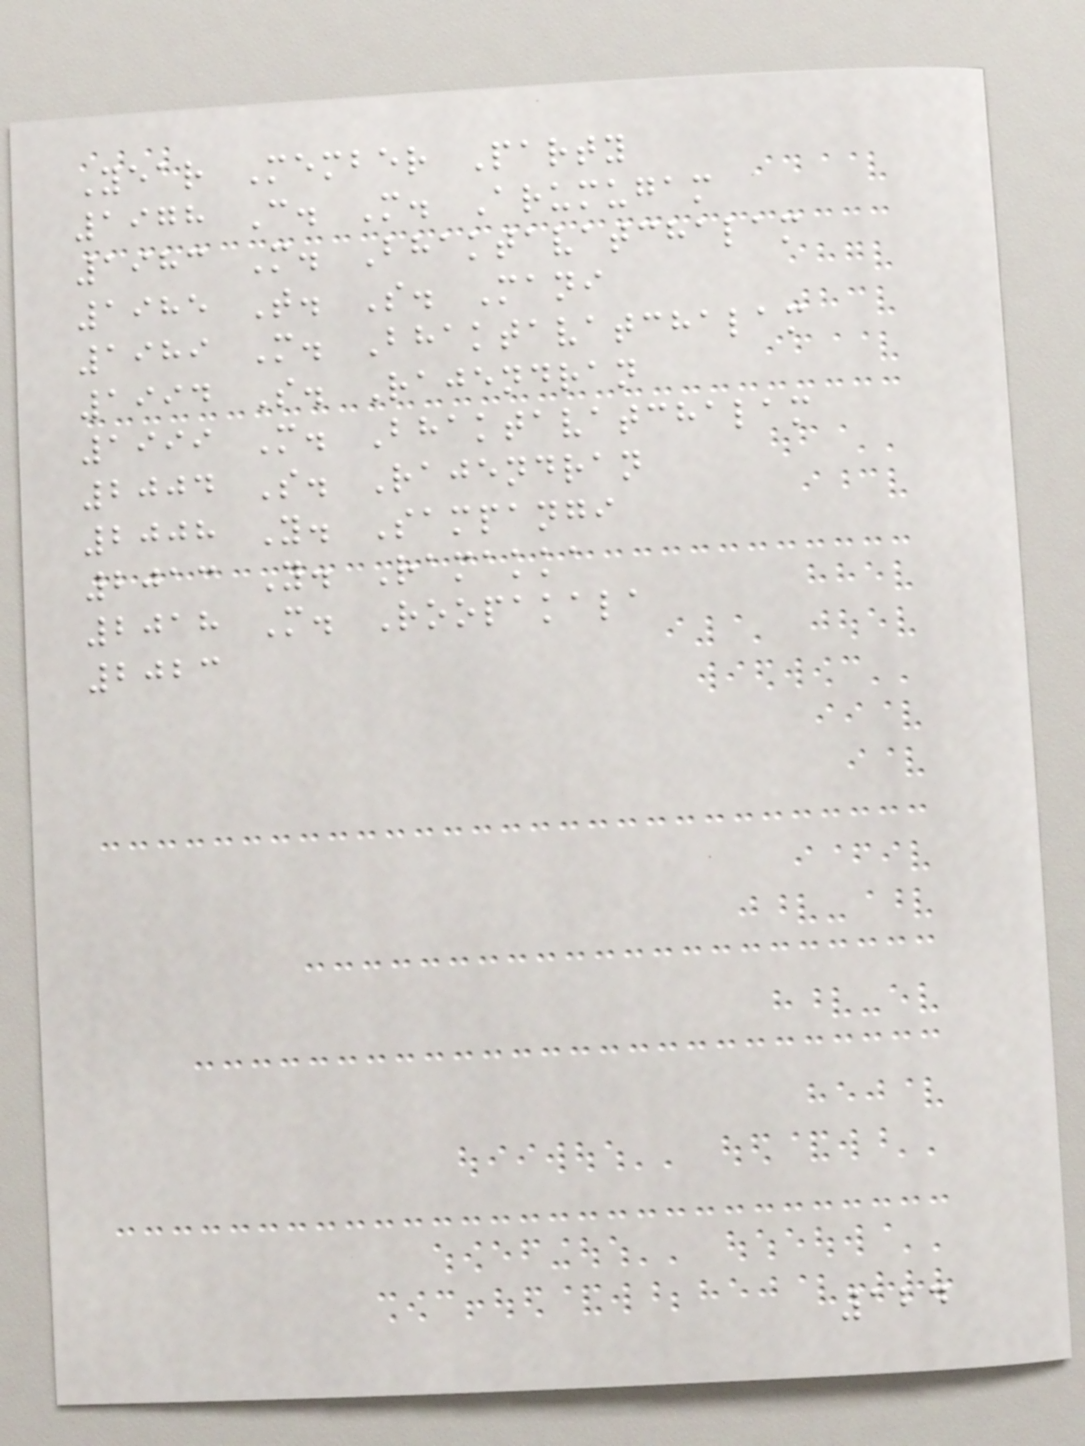Year Member Party
1978 C. M. Arumugam
1983 M. Bhaktavatchalam
1985 T. S. Mani
1989 M. Bhaktavatchalam
1994 S. Rajendran
1999 M. Bhaktavatchalam
2004 S. Rajendran
2008 Y. Sampangi
2013 Y. Ramakka
2018 M. Roopakala
2023
124
